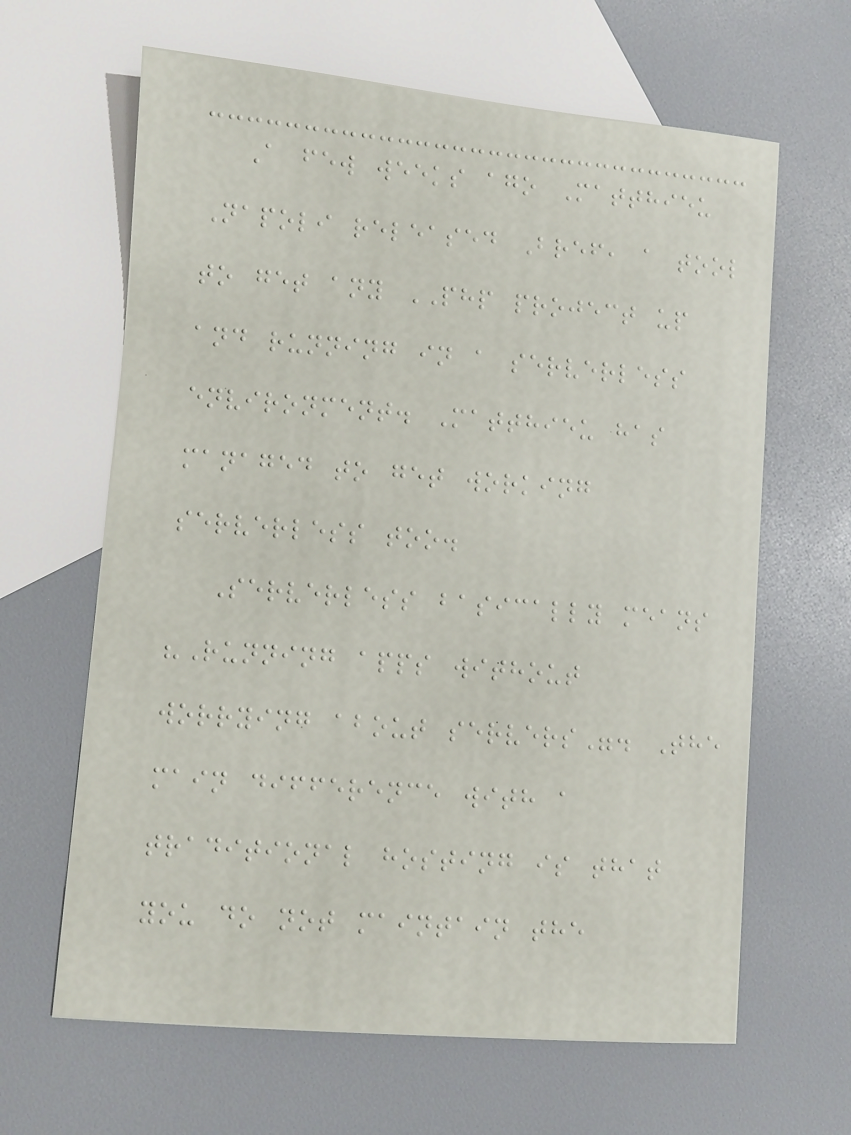A few weeks ago Matthieu
Napoli released Bref, a tool
to get any PHP project up
and running in a serverless
environment. Matthieu has
managed to get working
serverless too.
Serverless basically means
"Running apps without
worrying about servers". The
main difference with a
traditional hosting is that
you do not maintain the
